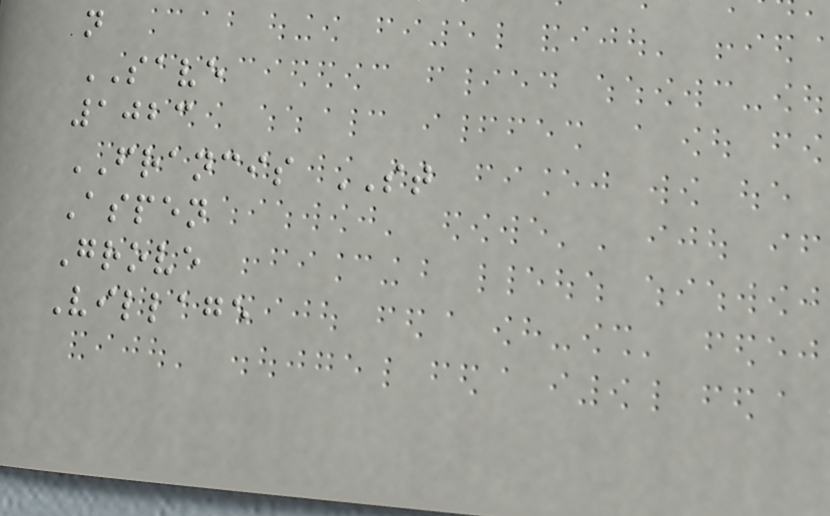n
SAVE
1023
FRANCIS ST
Aspen
Grove
Village
